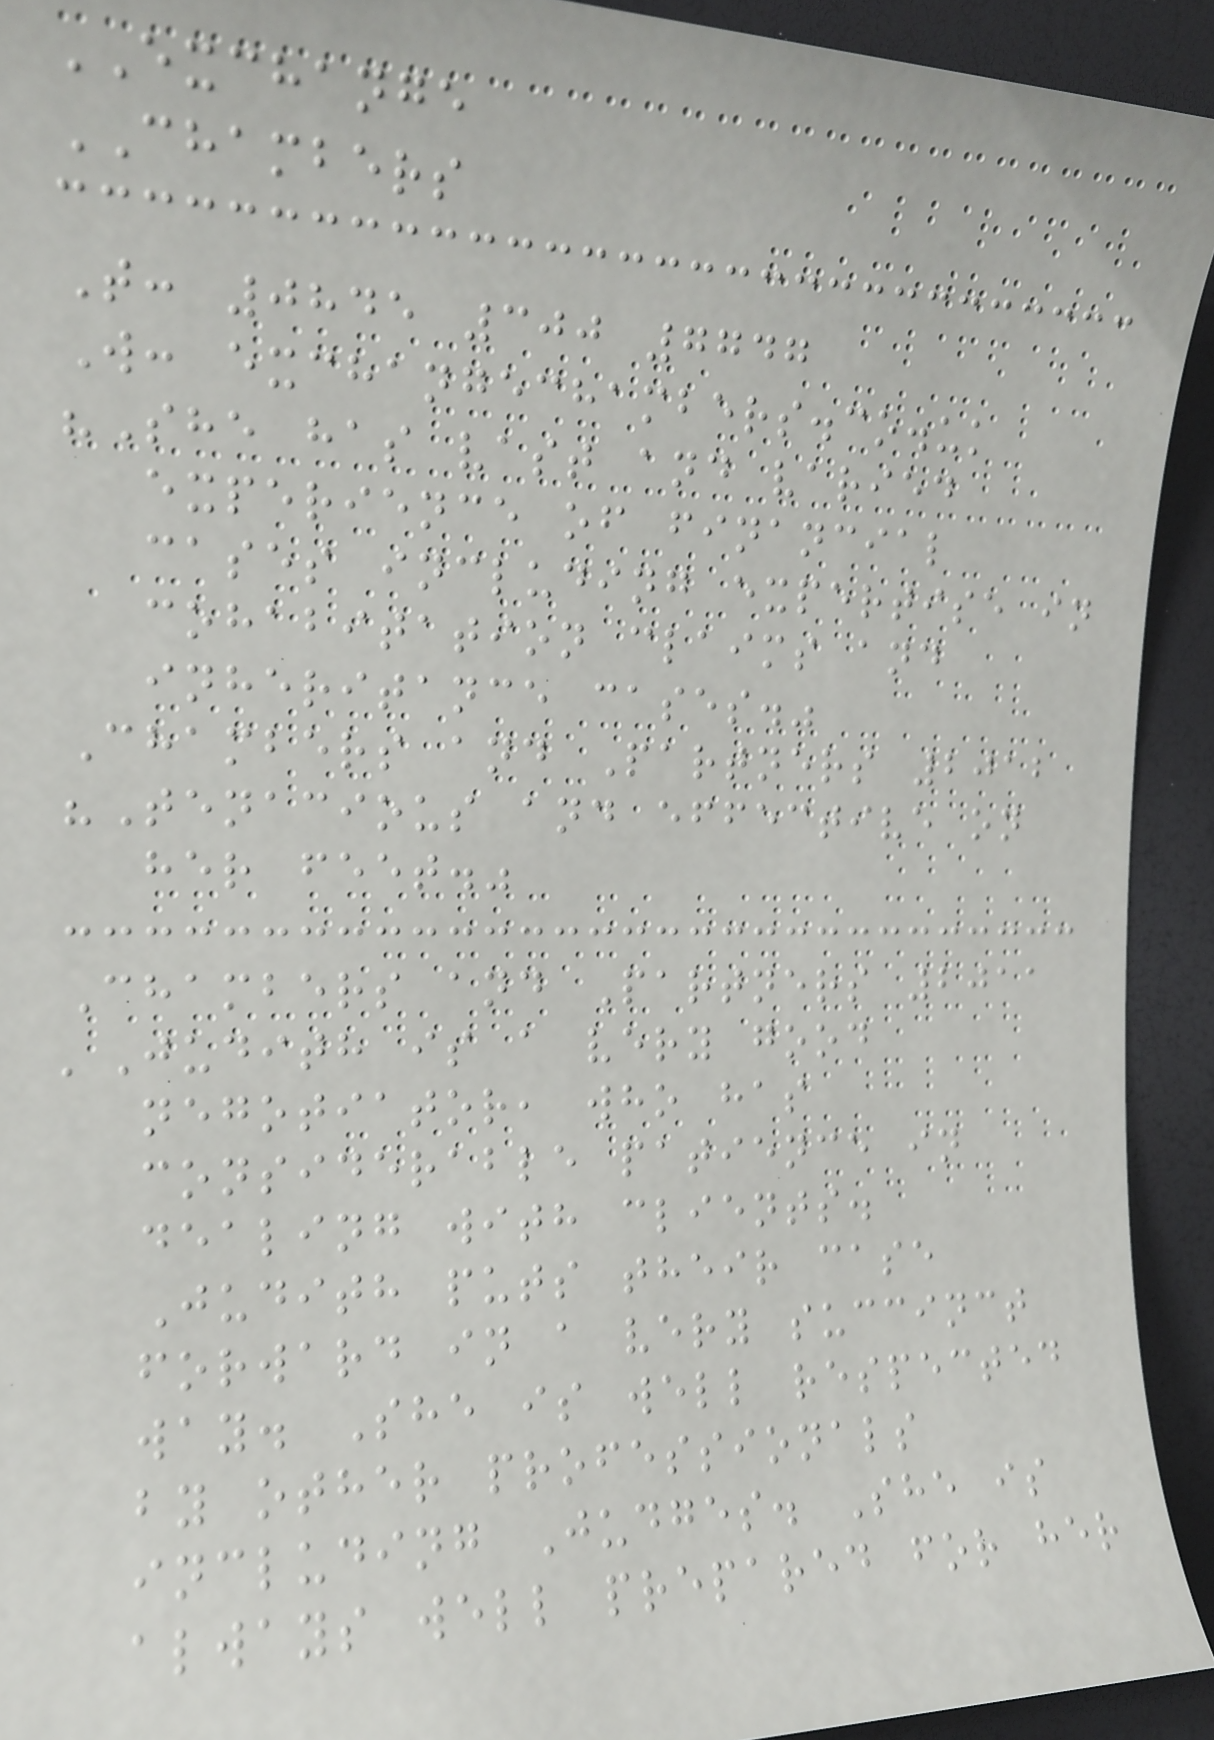EXCHANGE
CHAMBERS
T: 0845 300 7747
W: exchangechambers.co.uk
"She has vast and varied
experience of financial
cases including expertise in
cohabitation claims and
inheritance cases."
Chambers and Partners 2012
"Tenacious and effective on
her feet."
Chambers and Partners 2011
'Judith is a very good
negotiator, who has
considerable patience in
dealing with clients.
Judith puts their case
forward in a very succinct
way. She is well respected
by other professionals
including Judges. She is
always well prepared for her
